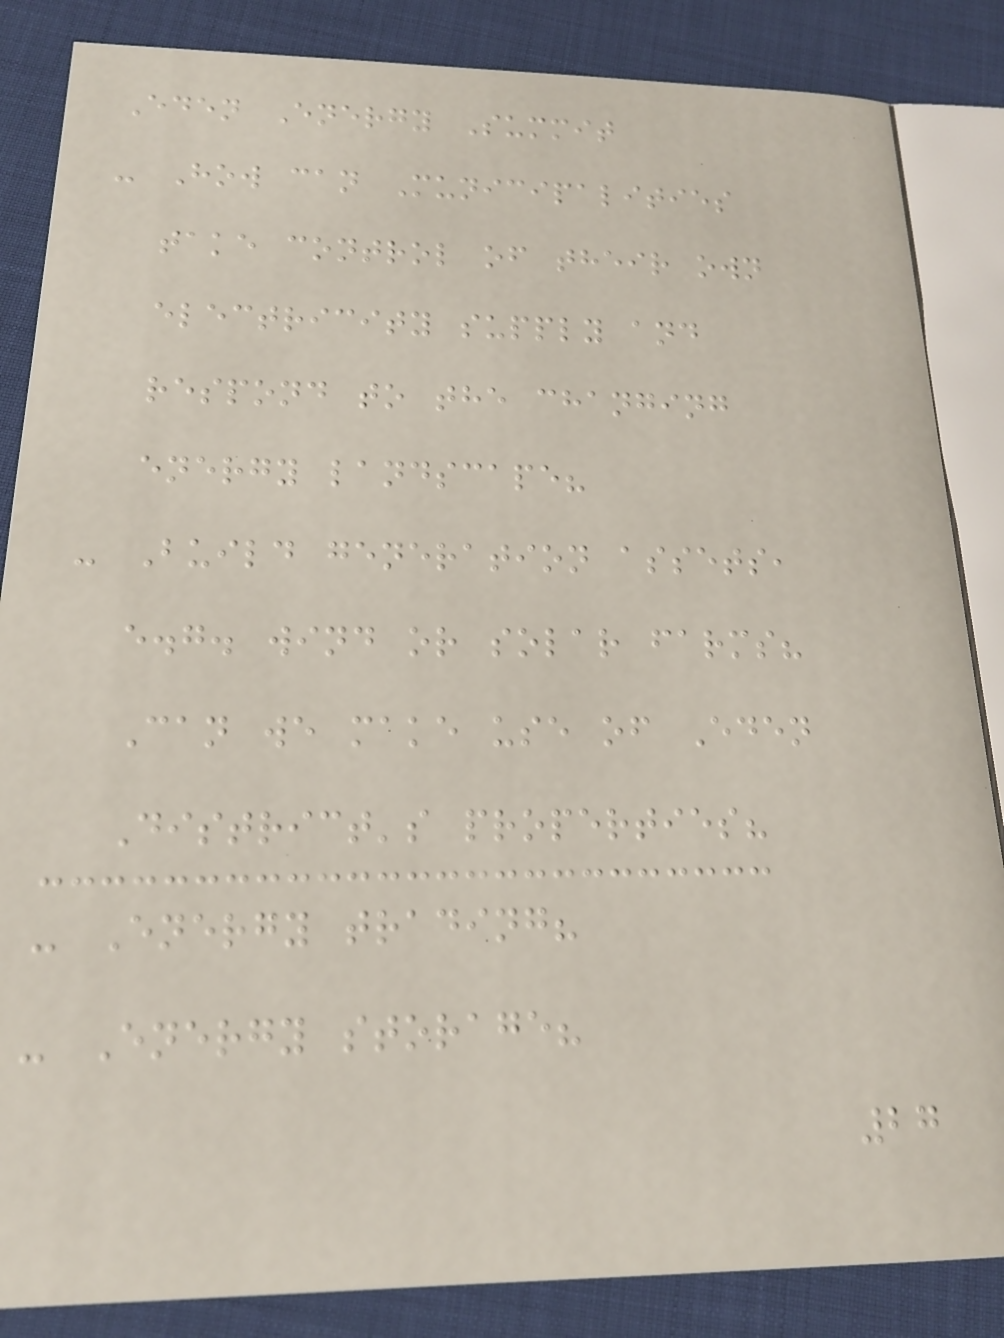Eden Energy Summit
- How can Municipalities
take control of their own
electricity supply and
respond to the changing
energy landscape?
- Build generation assets,
e.g. wind or solar farms?
Can we make use of Eden
District's properties?
- Energy trading?
- Energy storage?
27
